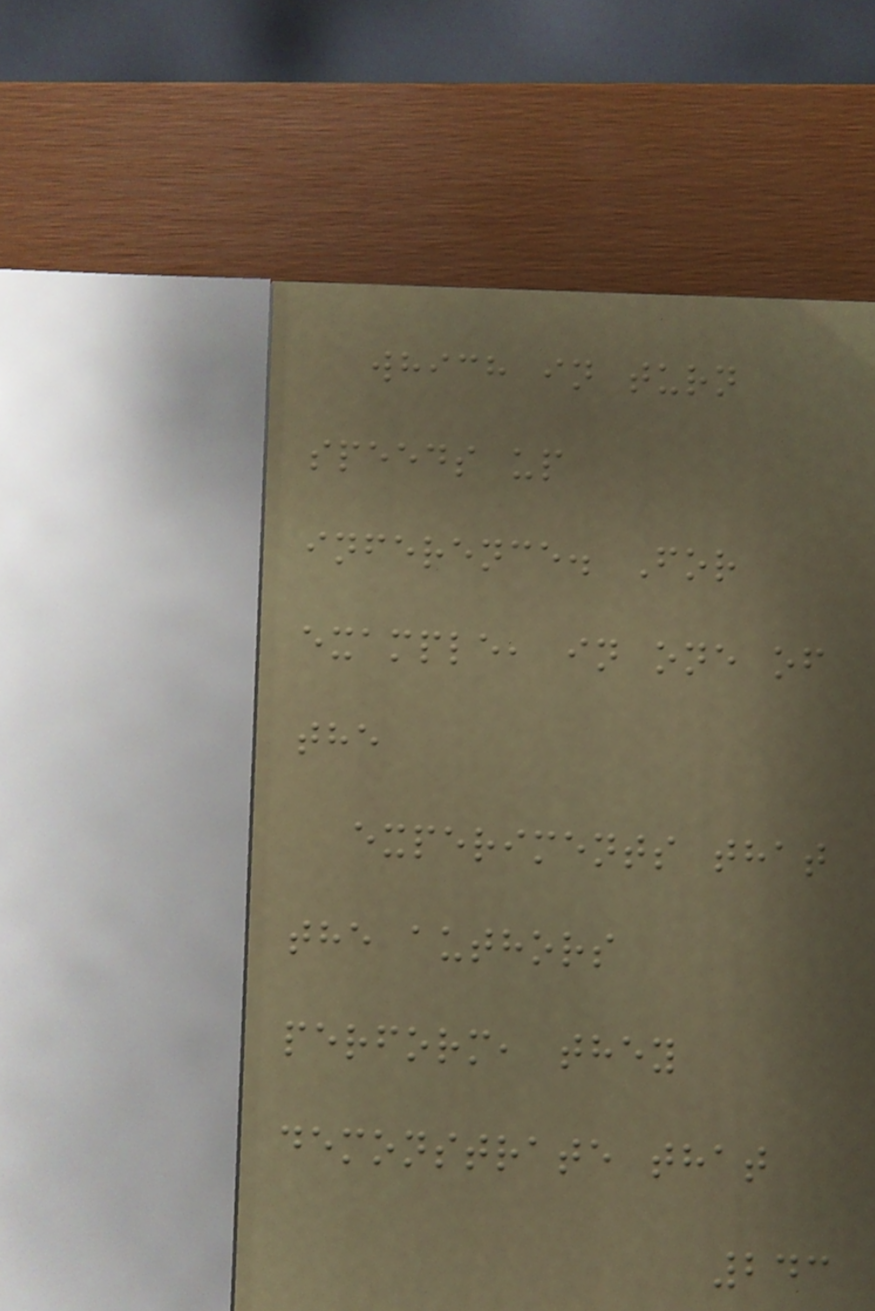which in turn
speeds up
inference. For
example, in one of
the
experiments that
the authors
perform, they
demonstrate that
243
